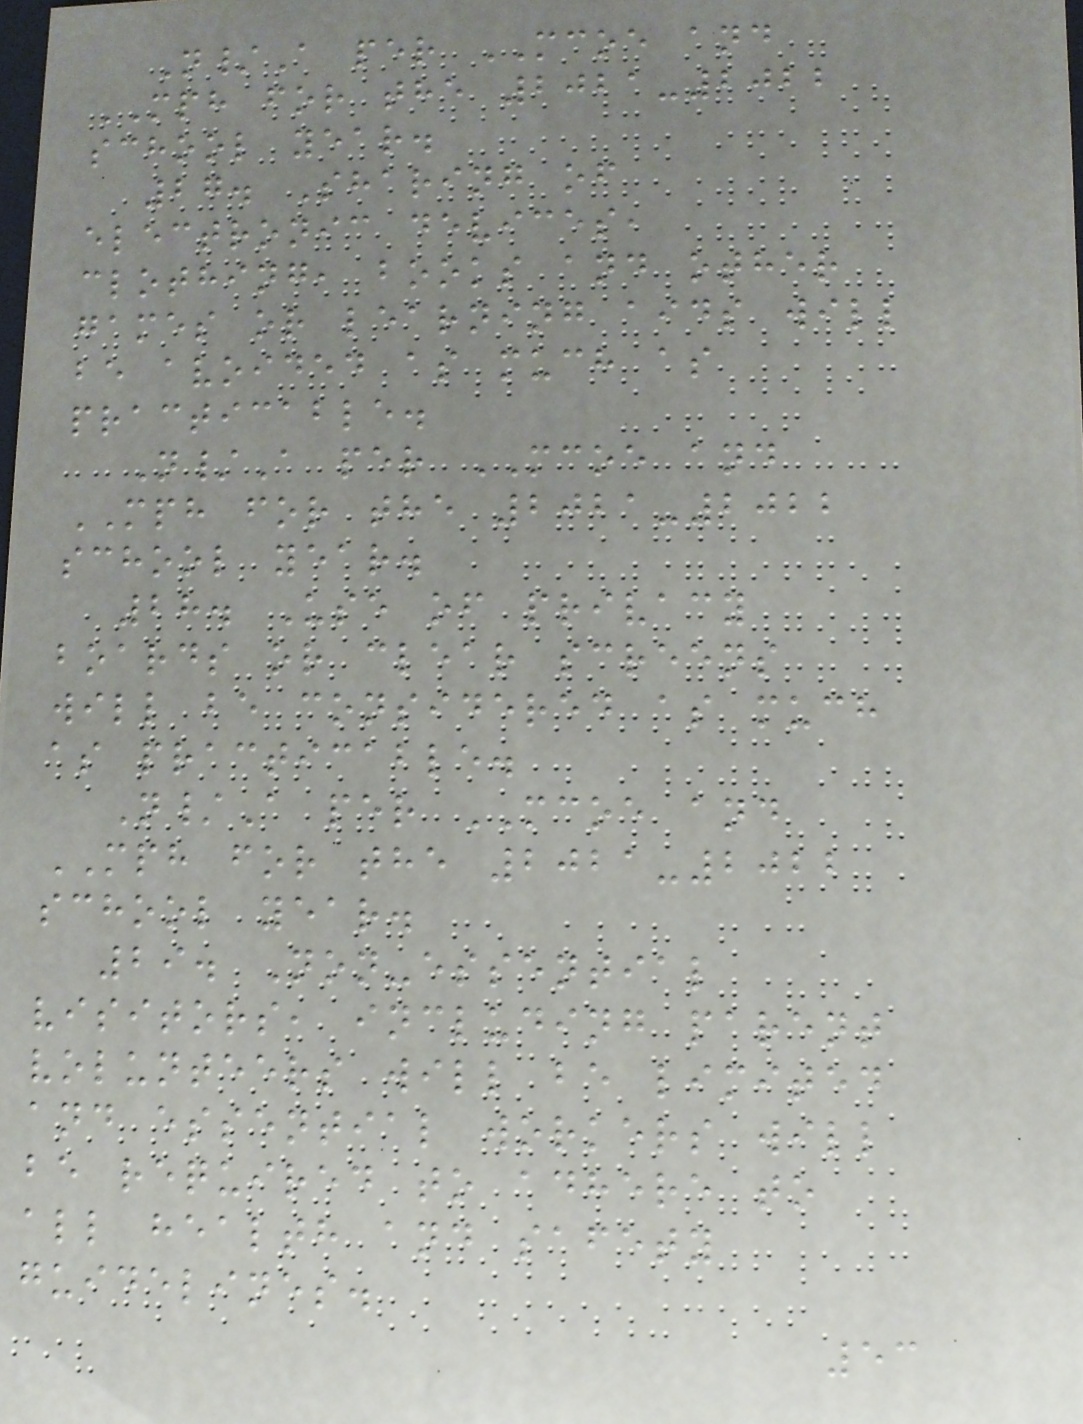N/A per MCOE and
MPH for the 2021-2022
school year.
27. Sharing of
electronic devices,
clothing, books and other
games or learning aids will
be avoided as much as
practicable.
N/A per MCOE and
MPH for the 2021-2022
school year.
28. Use of privacy
boards or clear screens
will be considered as much
as practicable.
N/A per MCOE and
MPH for the 2021-2022
school year.
29. Non-essential
visitors, including parent
volunteers will be limited
and essential workers will
be required to adhere to
all health and safety
guidelines.
53
